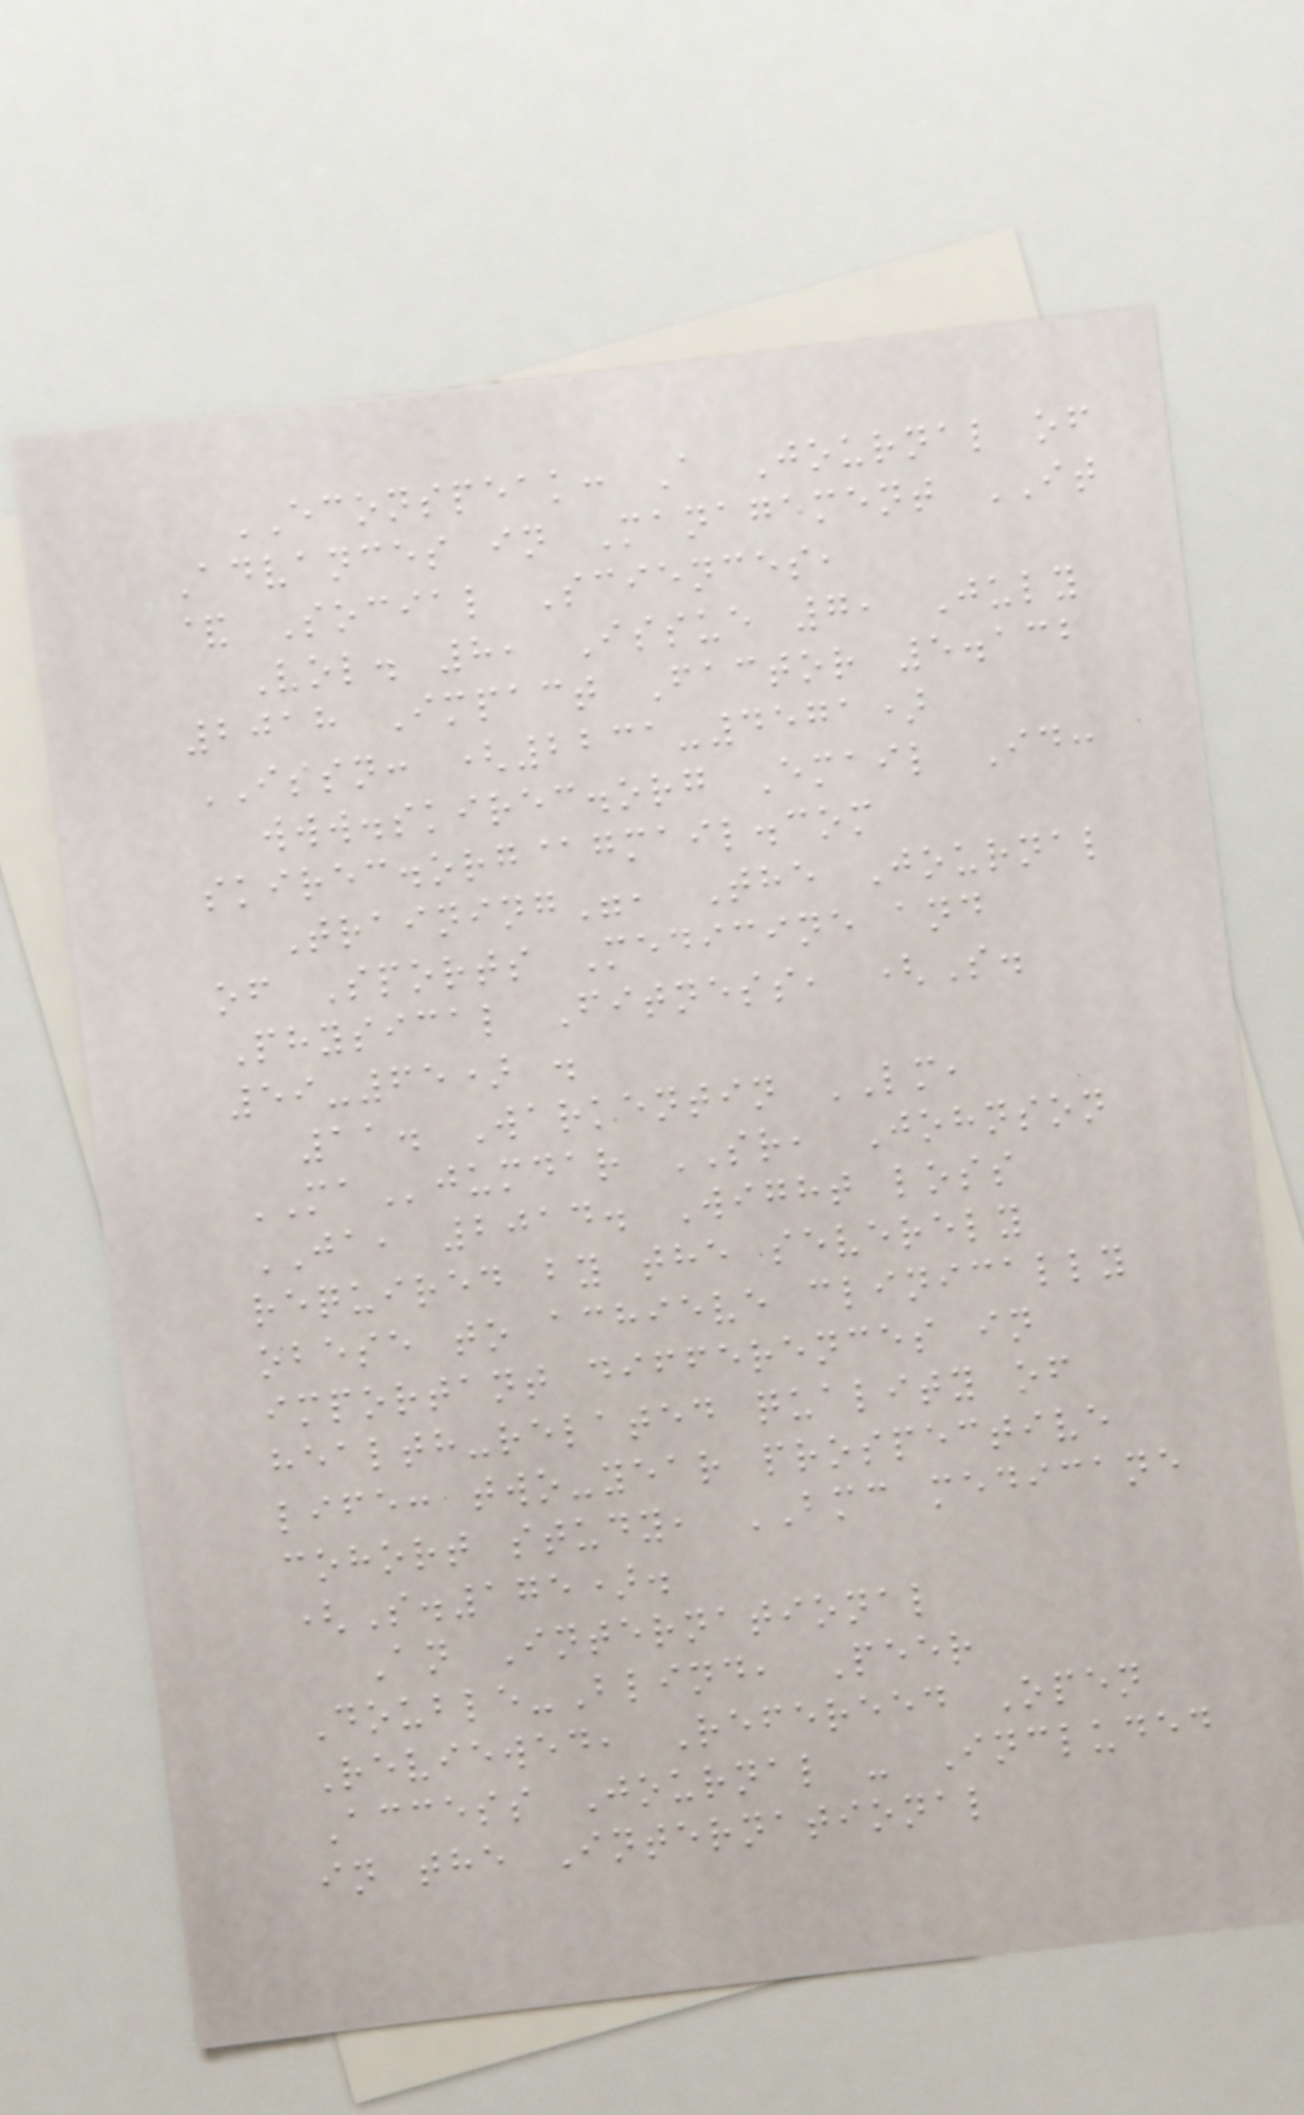ECONSPEAK: A Journal of
Advances in Management IT
& Social Sciences,
Vol. 8, Issue 7, July
2018 Impact Factor 5.132
ISSN: (2231-4571)
www.skirec.org Email Id:
skirec.org@gmail.com
Training", The Journal
of Sports Medicine and
Physical Fitness, (S.
59-65) .
11. Warkentin LM,
MAjumdar SR, Johnson
JA, 2014. Wight loss
required by the severely
obese to achieve clinically
important differences in
health-related quality of
life: two-year prospective
cohort study, BMC medicane
(S.175).
An International
Double-Blind, Peer
Reviewed, Refereed Open
Access Journal - Included
in the International
